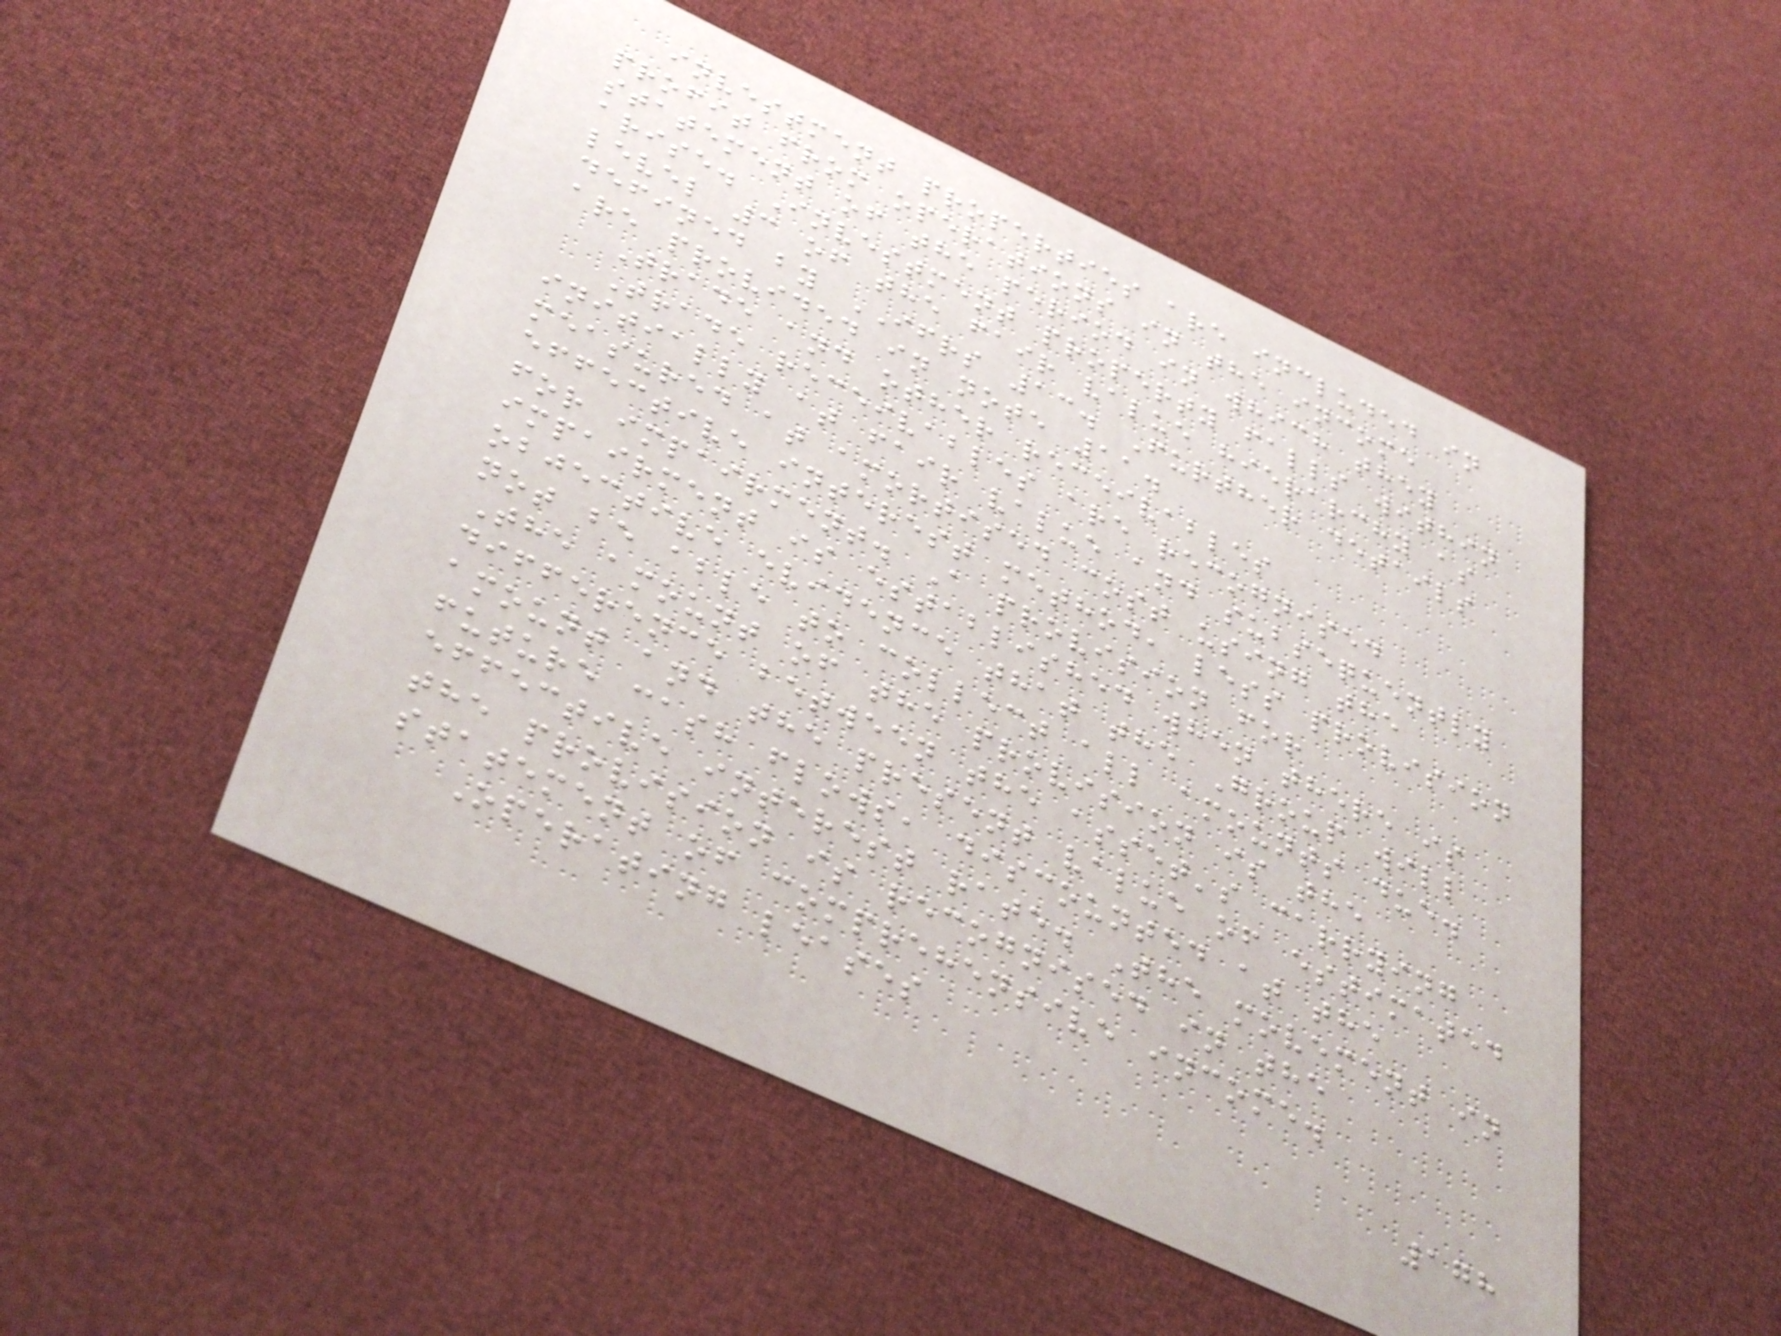investment properties are included in
profit from operations in the income
statement of the period in which they
arise. Investment property falls within
level 3 of the fair value hierarchy as
defined by IFRS 13. Further details
are provided in note 11.
Trade and other receivables
Trade receivables are recognised
initially at fair value and subsequently
measured at amortised cost using the
effective interest method, less provision
for impairment. A provision for
impairment is established when there is
objective evidence that the Group will
not be able to collect all amounts due.
The amount of the provision is the
difference between the asset's carrying
amount and the present value of estimated
future cash flows, discounted at the
effective interest rate. The movement in
the provision is recognised in the
statement of comprehensive income.
Operating leases
178
